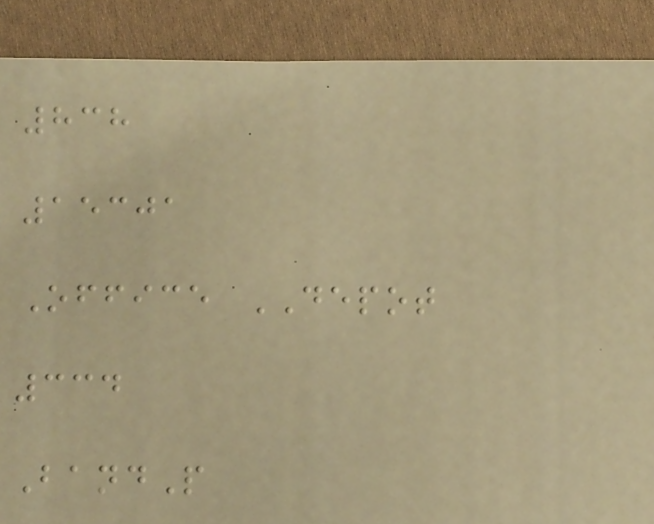838
15301
Office DEPOT
334
BandP
